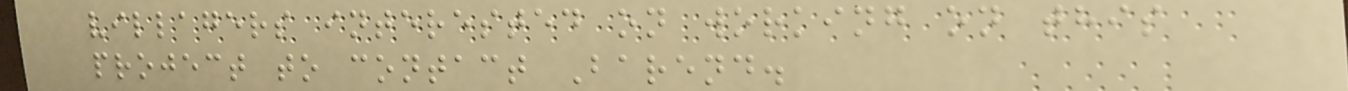villagers interested on working on this
project to contact Barend.
